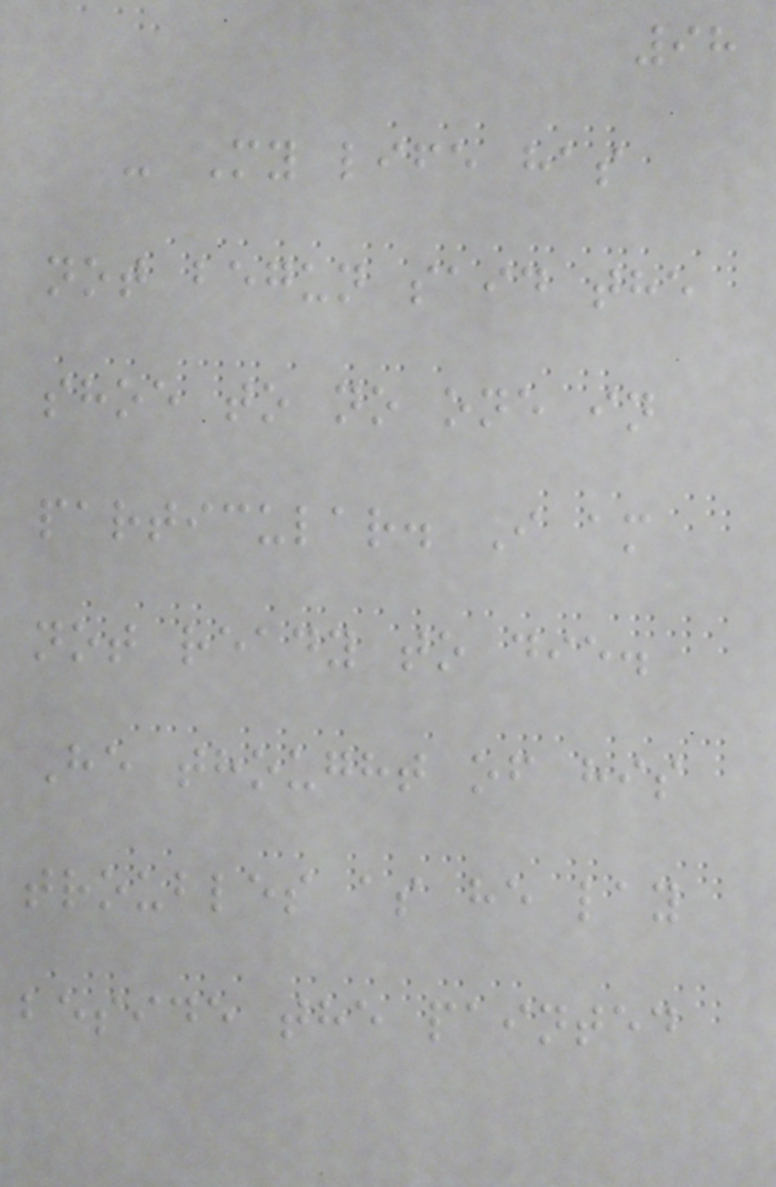98
- My life has
not begun said the
shoe to no one in
particular. I am
not ready to die.
He thought of his
troubles as he lay
beside the painted
